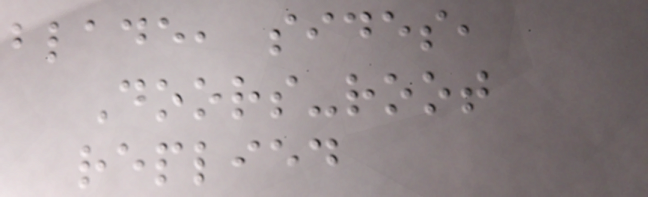blade, sides,
Doors-root
replied
